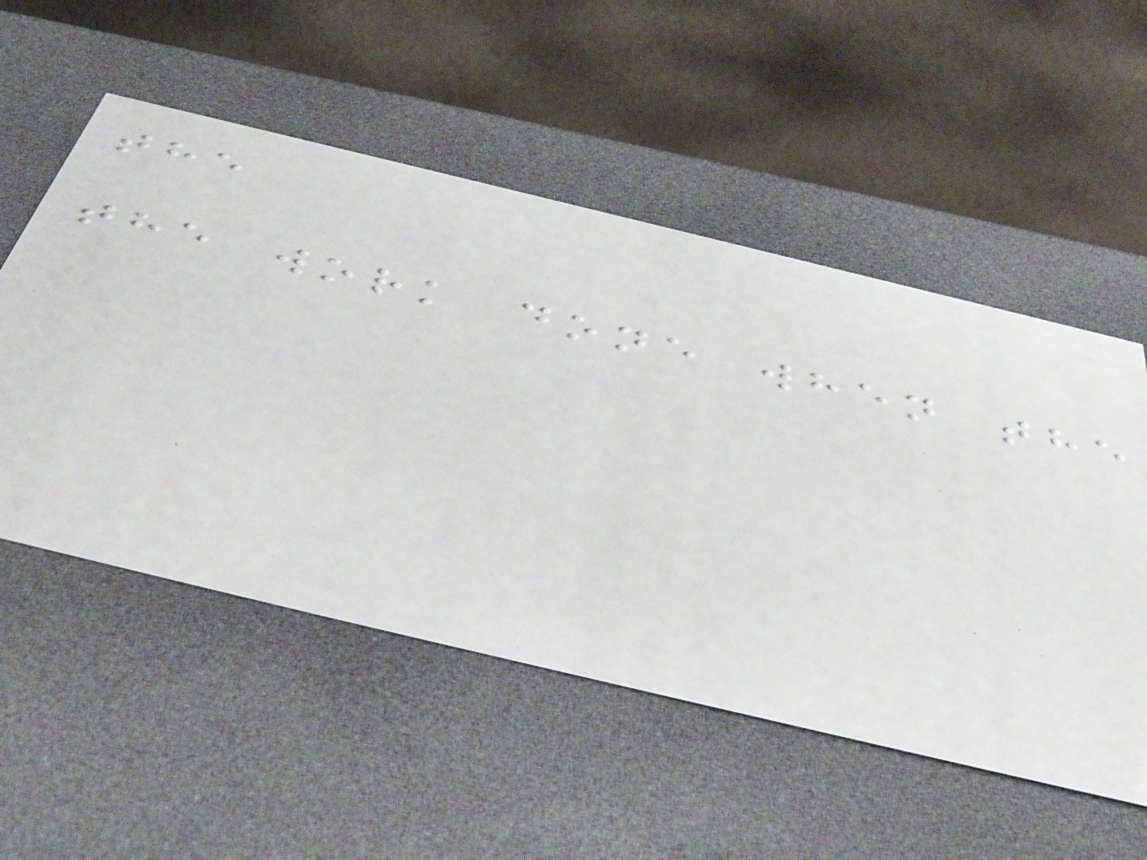the
the work done when the
